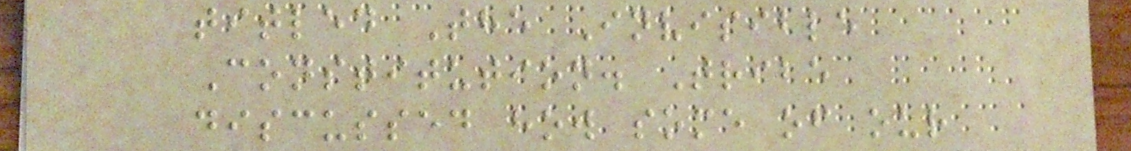titled The Invisible
Constitution. Tribe
discussed how some of our
